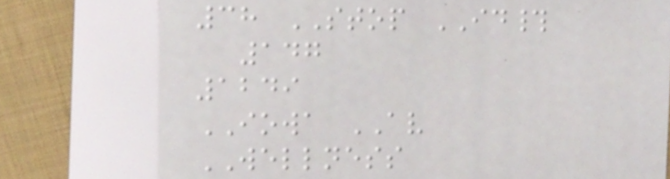38 STOP ID#
147
1249
IOWA AV
WELLNESS
